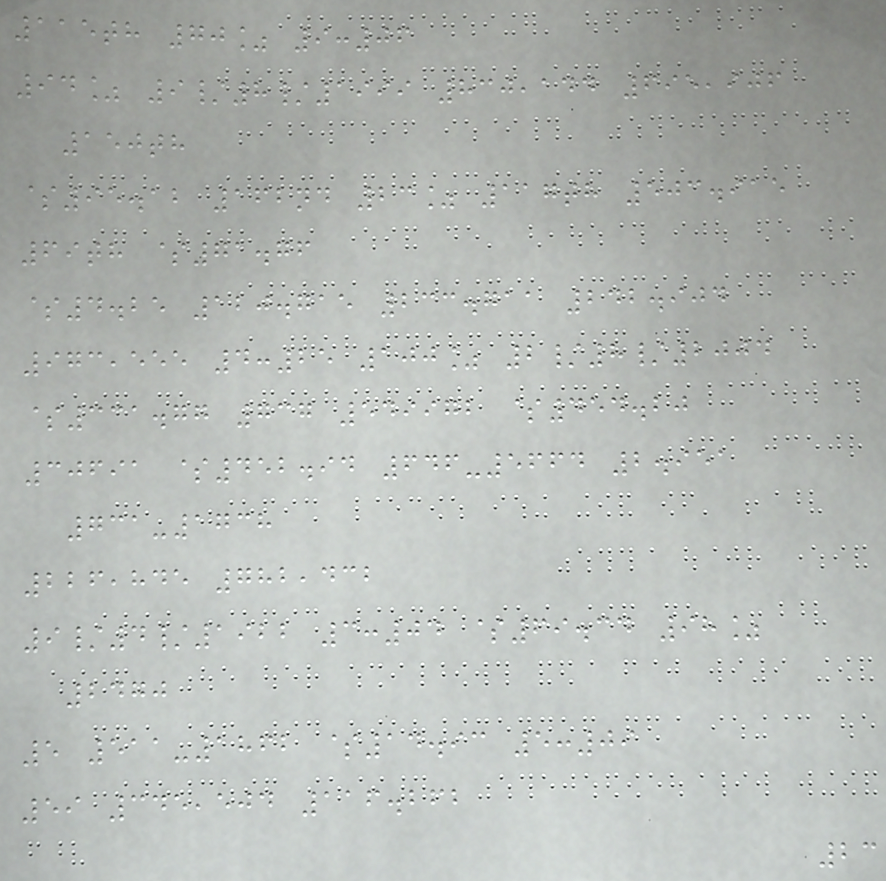115th 70% 9:06
94% 9/8/1999 830,144 695,906
150th
$95.12 162nd 23% 117th 503.915
69th $71.76
$4.25 120.715 233.711 242.904
973,555 4:25 100% 2/8/2004
$331.77 737 549972 $454.20
30691 $452.94 646-5664 2.951
731-1738
226,845 782,432
9/4/1922 3:04 $69.34 98%
2470
5 511-1862 $14.93 5:09
59 345,504 116.262
23
